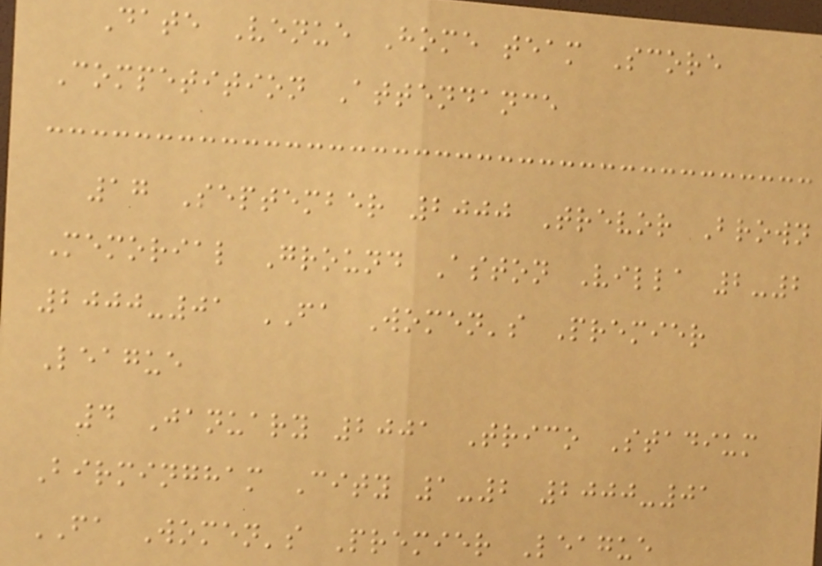Date Venue Home team Score
Competition Attendance
17 September 2000 Trevor Brown
Memorial Ground Aston Villa 2-2
2000-01 FA Women's Premier
League
4 January 2001 Trico Stadium
Birmingham City 1-2 2000-01
FA Women's Premier League
